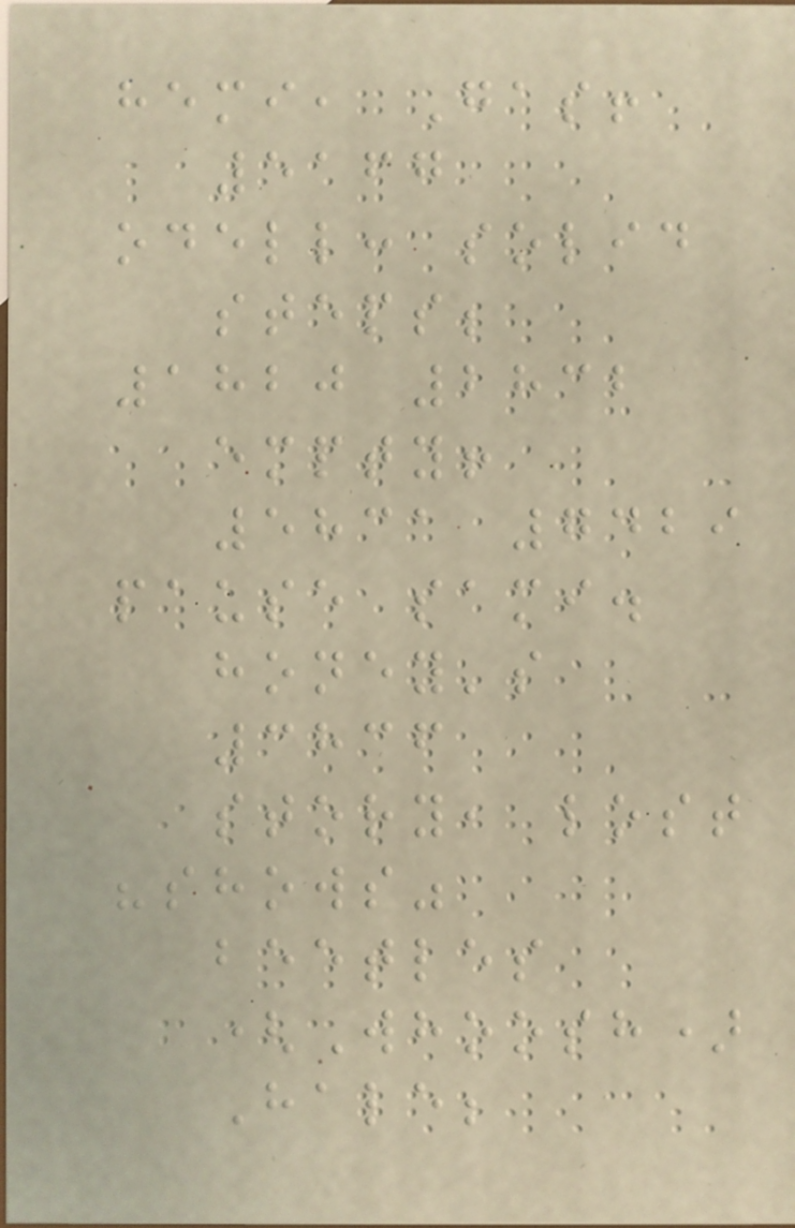hemi, Gas!
5167
odell: solid
steps;
1820 2832
empty!
5831 7429
pause sami.
honey's
3836
story, lost
"shows"
beetles
(Whoosh)
Hale;
